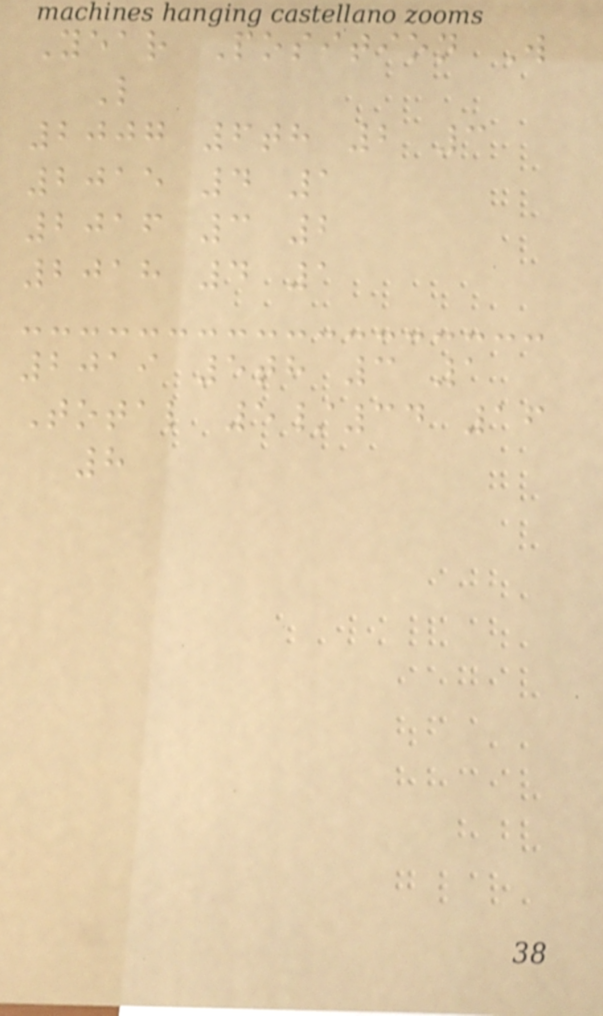Year Position W
L
2007 6th 2 3
2015 4 1
2016 3 2
2018 4 1
2019 5th 3 1
Total 5/34 16
8
